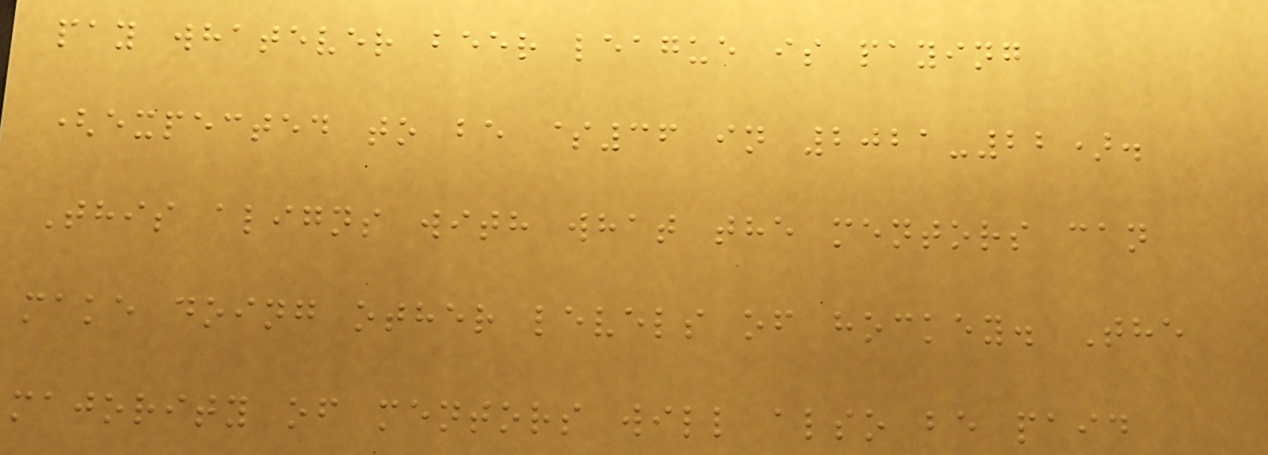pay whatever beer league is paying
(expected to be $36 in 2021-22).
This aligns with what the mentors can
make doing other levels of hockey. The
majority of mentors will also be paid
